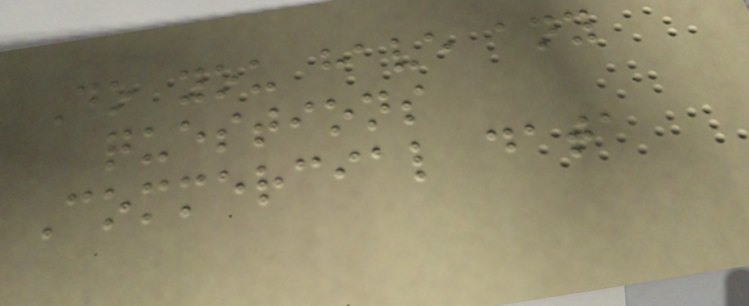Do you have any
questions
Commercial data
